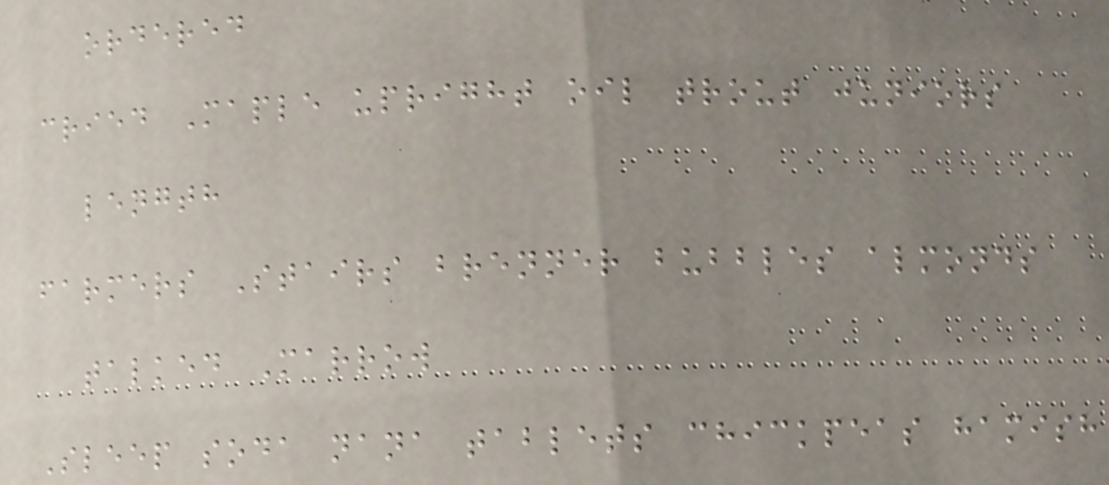ordered
cried Maple upright oil trout juniors
length
farmers Stairs brenner bubbles almonds
talked Marrow
Sleep soda nana tablets chickpeas hamish
